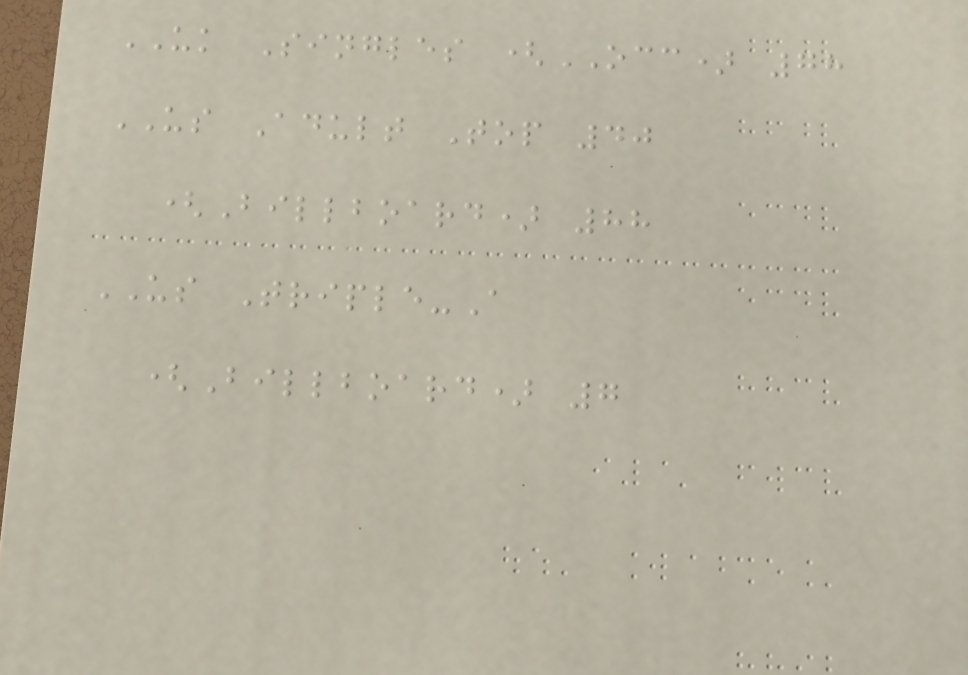UK Singles (OCC) 78
US Adult Top 40
(Billboard) 88
US Triple-A
(Billboard) 7
